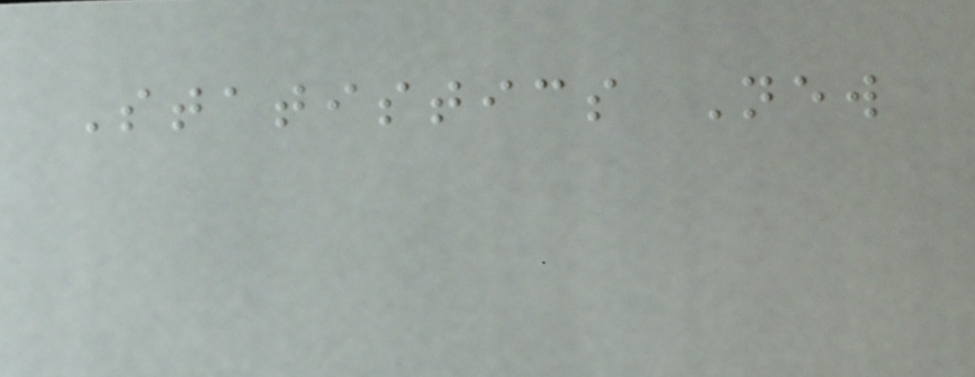Statistics New
